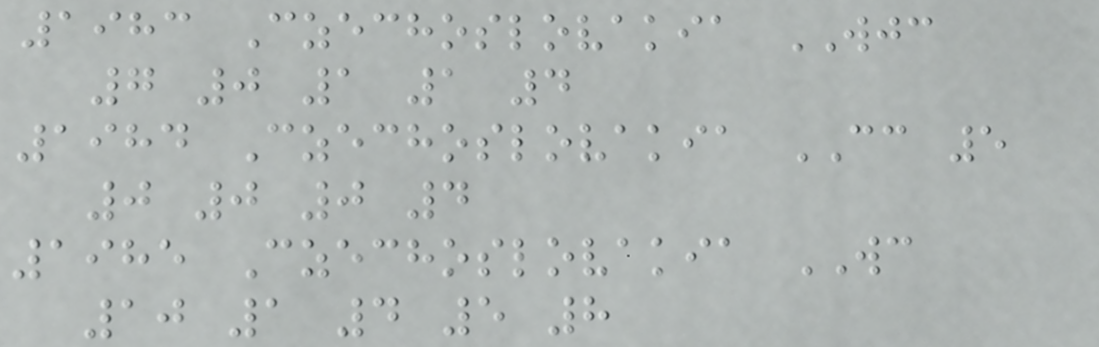1983 Czechoslovakia WJC
7 0 1 1 4
1984 Czechoslovakia CC 5
0 0 0 4
1985 Czechoslovakia WC
10 1 4 5 8
